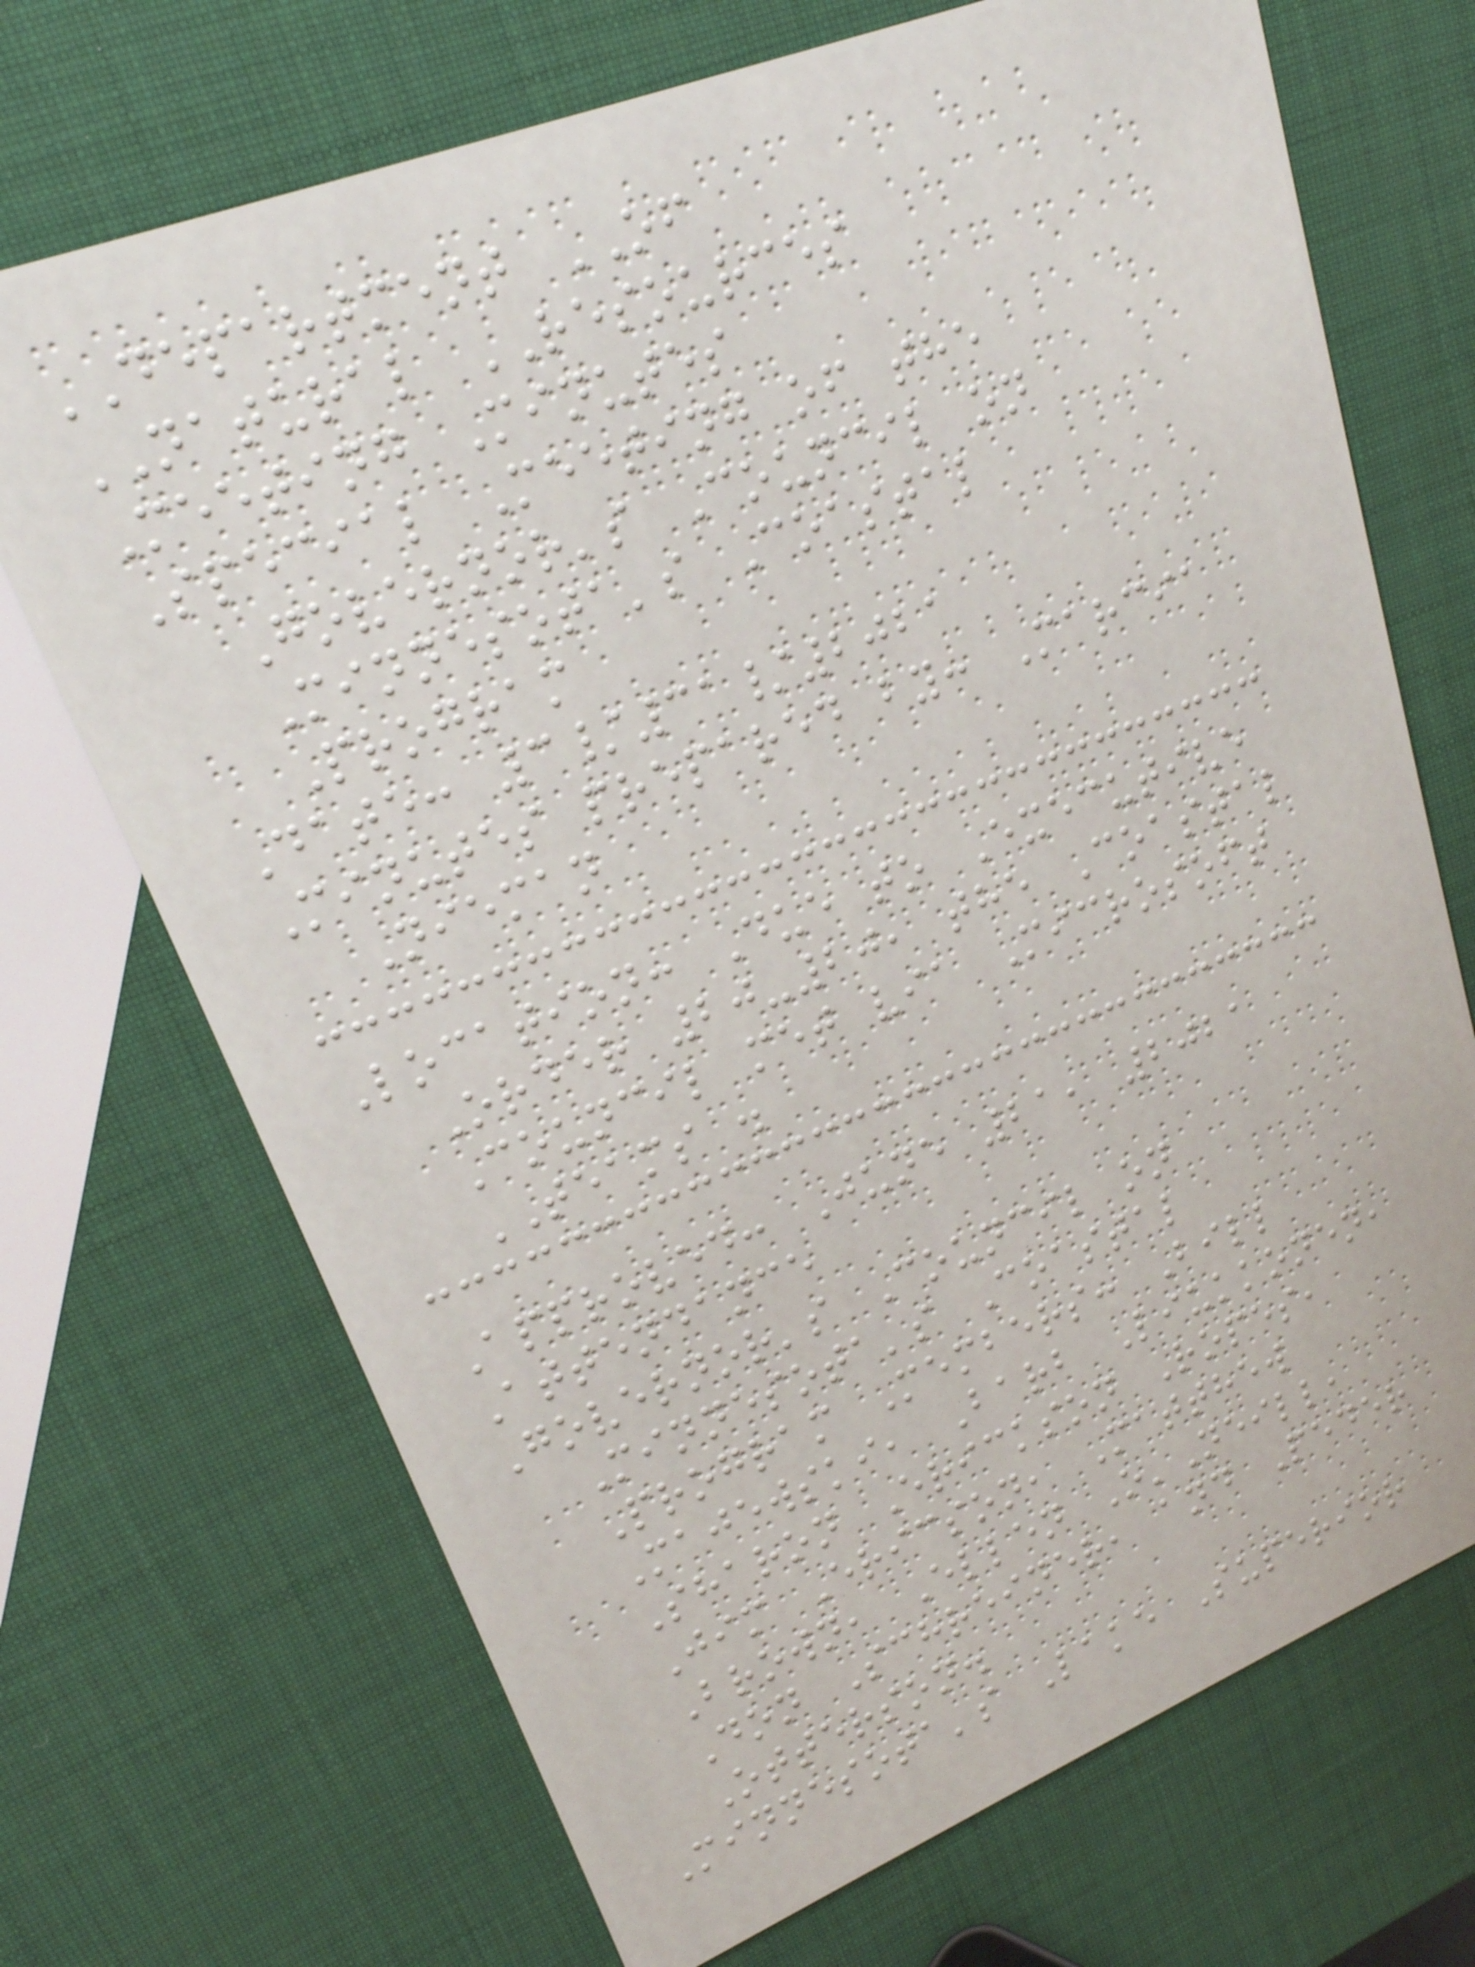DEPARTMENT OF
NATURAL RESOURCES
Meeting Minutes
Special Meeting of the
Governor's Council on
Minnesota's Coastal
Program
Date: 3/31/2021
Minutes prepared by: Marcia
Nieman
Location: Due to Executive
Order 20-20, the Coastal
Council met via Microsoft
TEAMS .
Approved: June 21, 2021
Attendance
Governor's Council on
Minnesota's Coastal
Program Members: Bill
Majewski, Barb Liukkonen,
Sharon Erickson Ropes,
Jim Ericson, Matthew
Brown, Ellen O'Neill,
Don Schreiner, and Peder
Otterson.
Minnesota's Lake Superior
